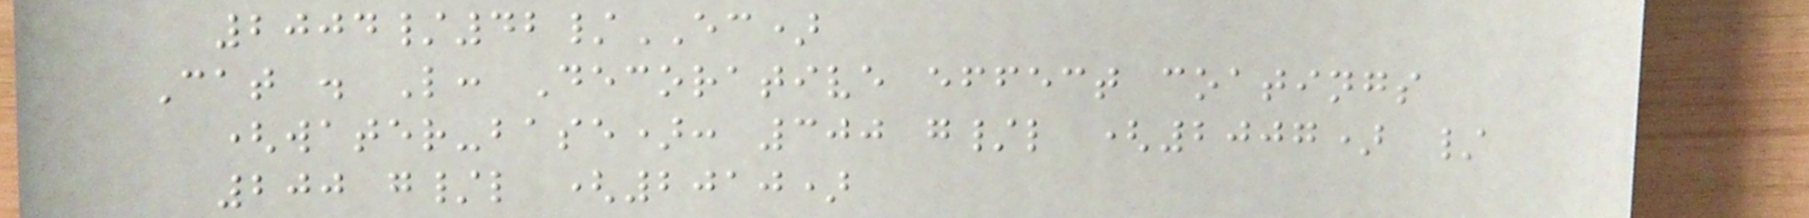2004/42/EC)
Cat . L: Decorative effect coatings
(water-base): 300 g/l (2007) /
200 g/l (2010)
